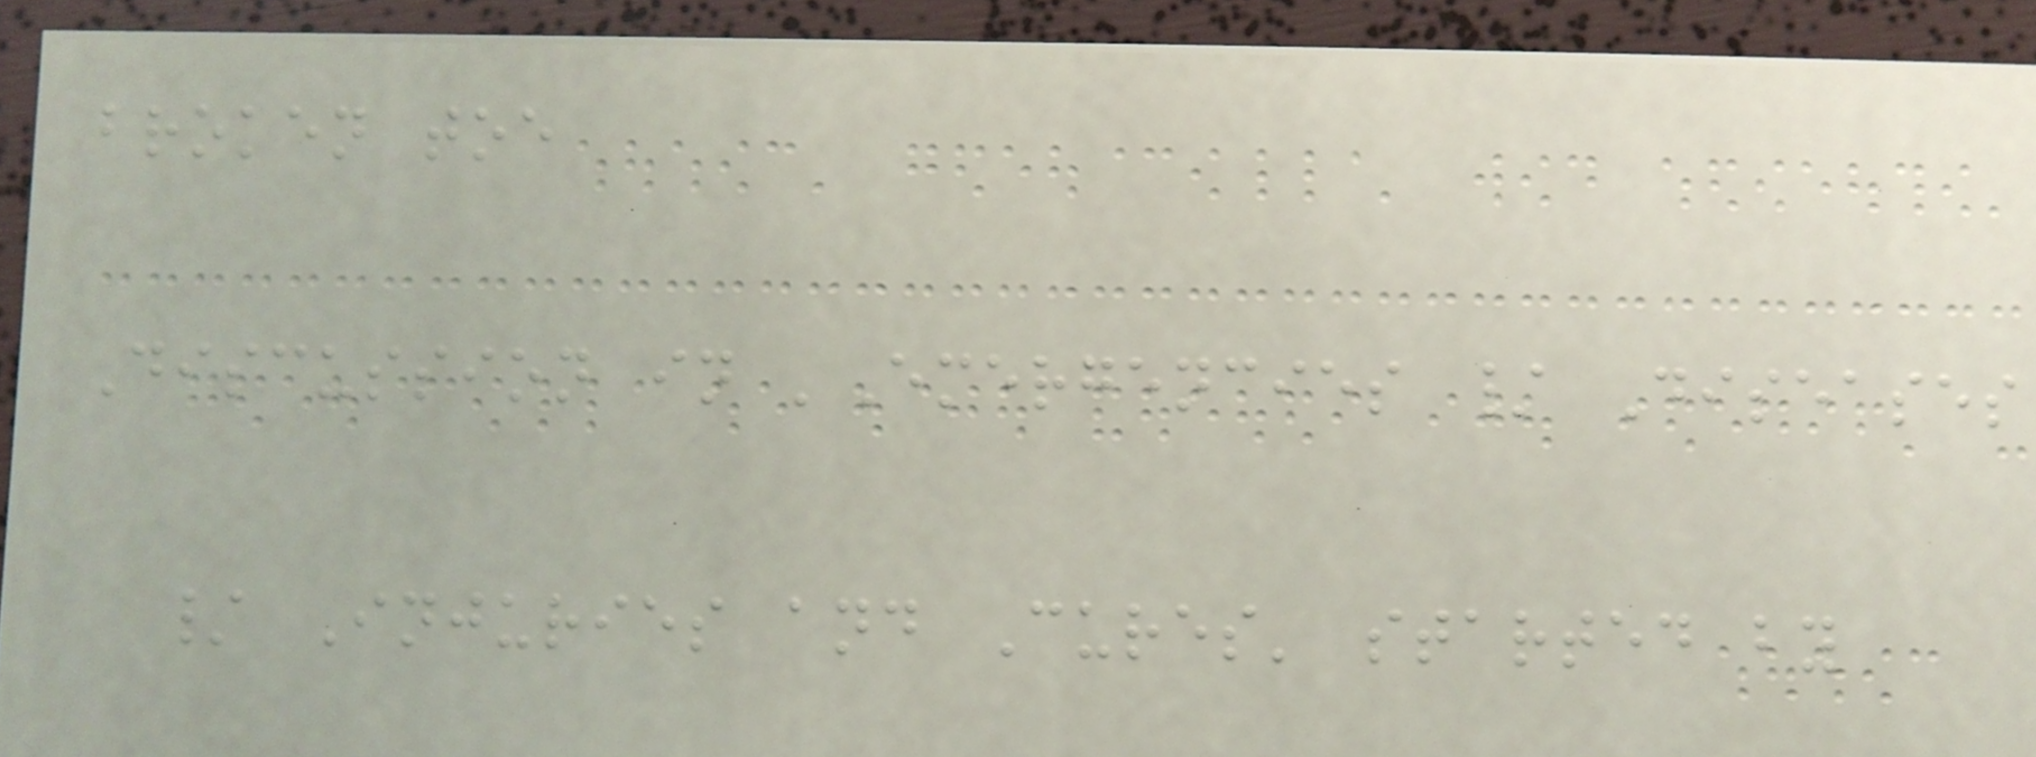broken toe
Discussion in 'Emergencies / Diseases
/ Injuries and Cures' started by
